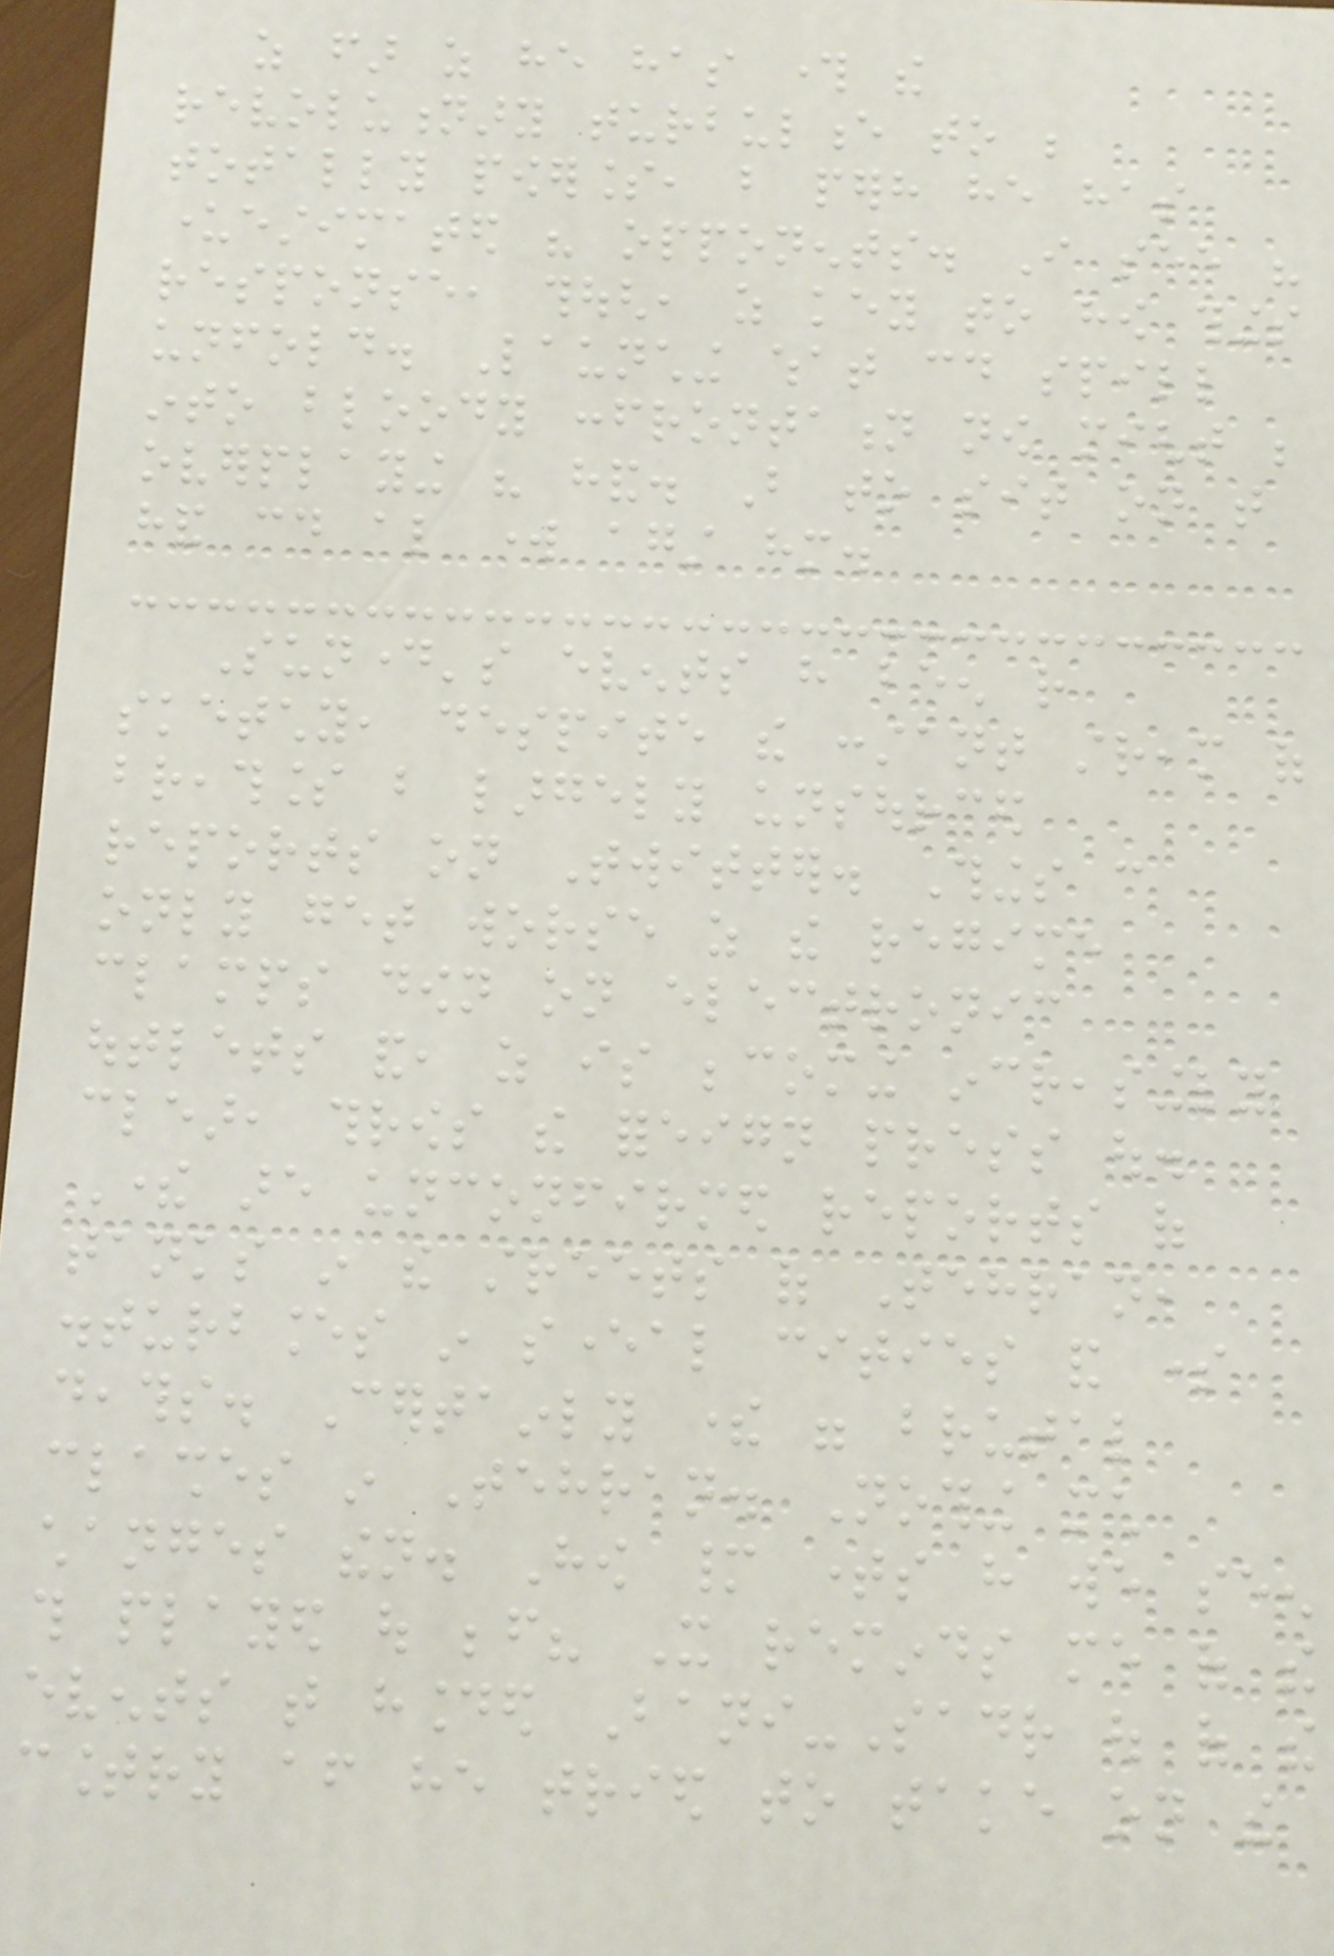as far as he has through the
revolutionary turbulence to be
totally powerless, but perhaps he has
underestimated his opponents. I see his
response, though, as key to how things
unfold. Launching what could spill
into bloody confrontation now might be
overplaying his hand. But to sit on that
hand could also work against him.
Sunday's events have been rather
sketchy, despite the constant stream of
breathless but largely unsourced
reports on Twitter. Things can
only get worse as the regime
clamps down on electronic
outlets and, as is becoming increasingly
clear, throws the foreign press out.
There are unconfirmed reports of
tanks in the streets of Tehran,
disturbances in several cities and some
deaths. Certainly there were brutal
clashes in Tehran. Nothing much
changes then. How many times have we seen
this played out before? It reminds me of the
events that hounded Bani-Sadr out of the
country after he tried to take on the
